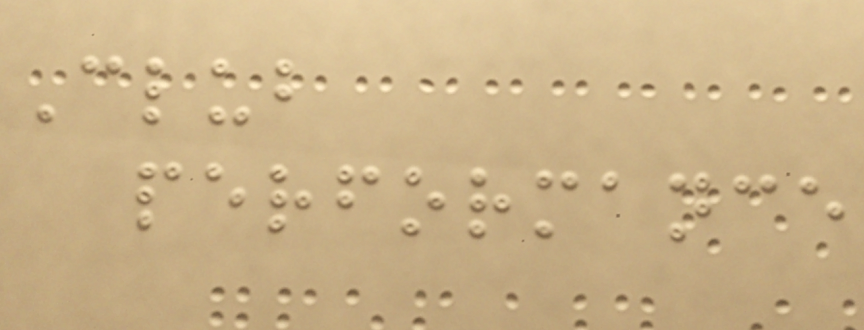Club
performance
